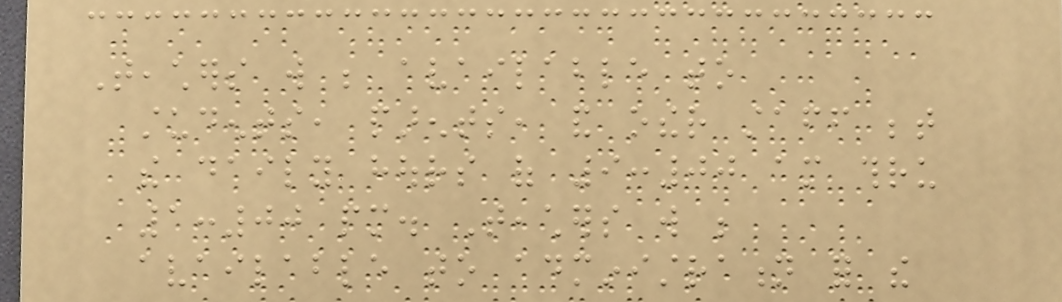Teachers will be available to
students, parents, and other staff between
the daily hours of 9:00 am thru
1:00 pm. Teachers will be
available to administration for the
